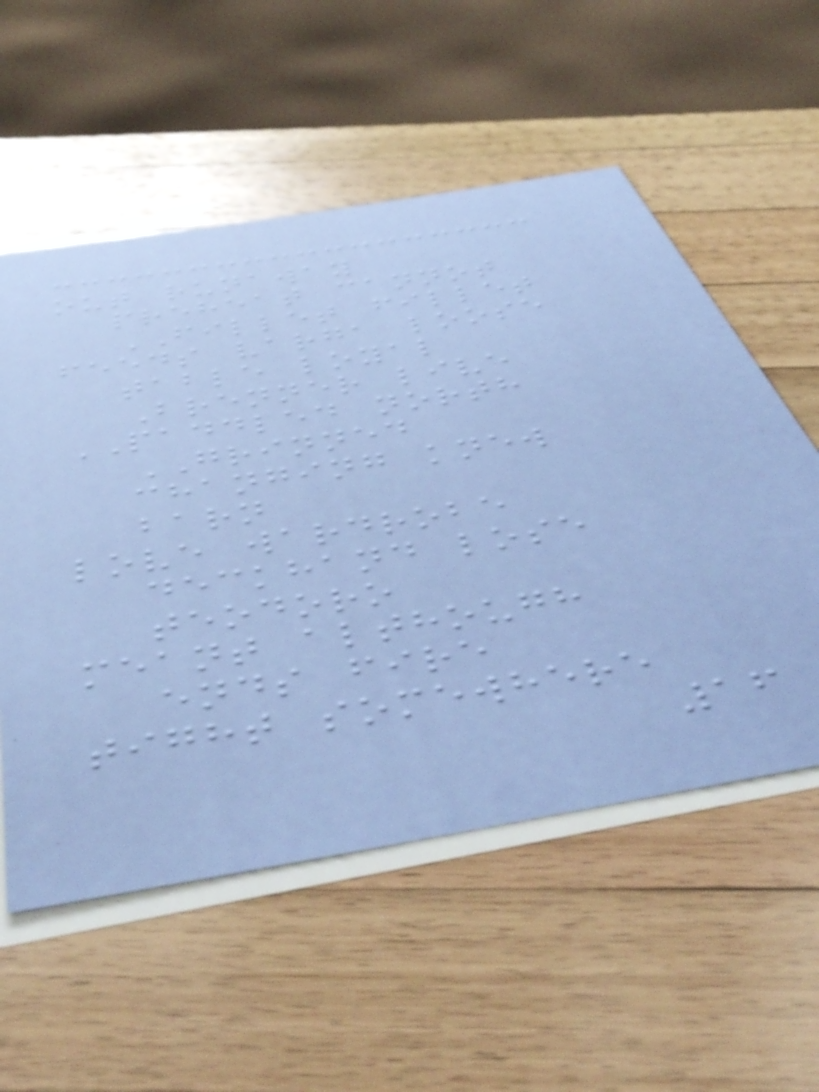out runaway
preheat cannot
FILLET fillet
feeds varga loose
table loyal
Brenner live
PADDLED north
GRINNED
changing knew
barn
love wardrobe
deckhand lose
teodoro
meant although
ends fire
tight somewhere
16
